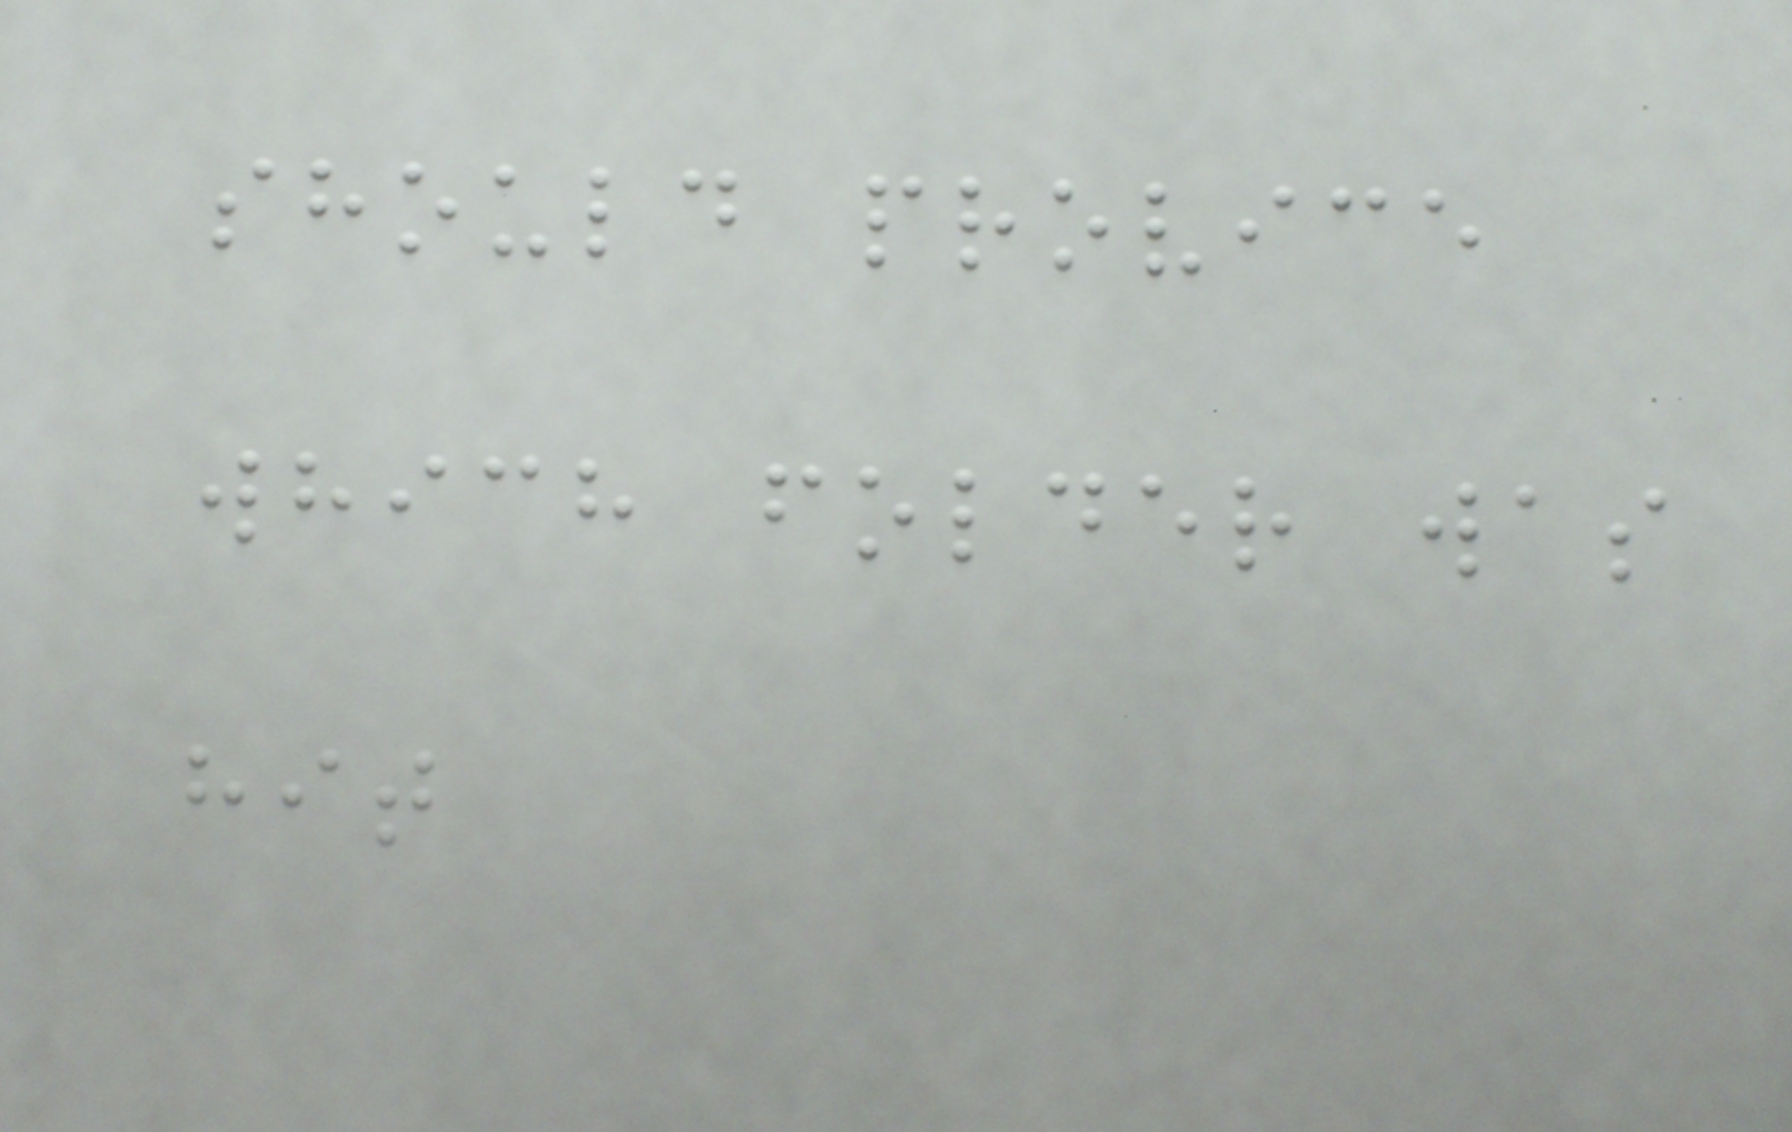should provice
which folder was
hit
